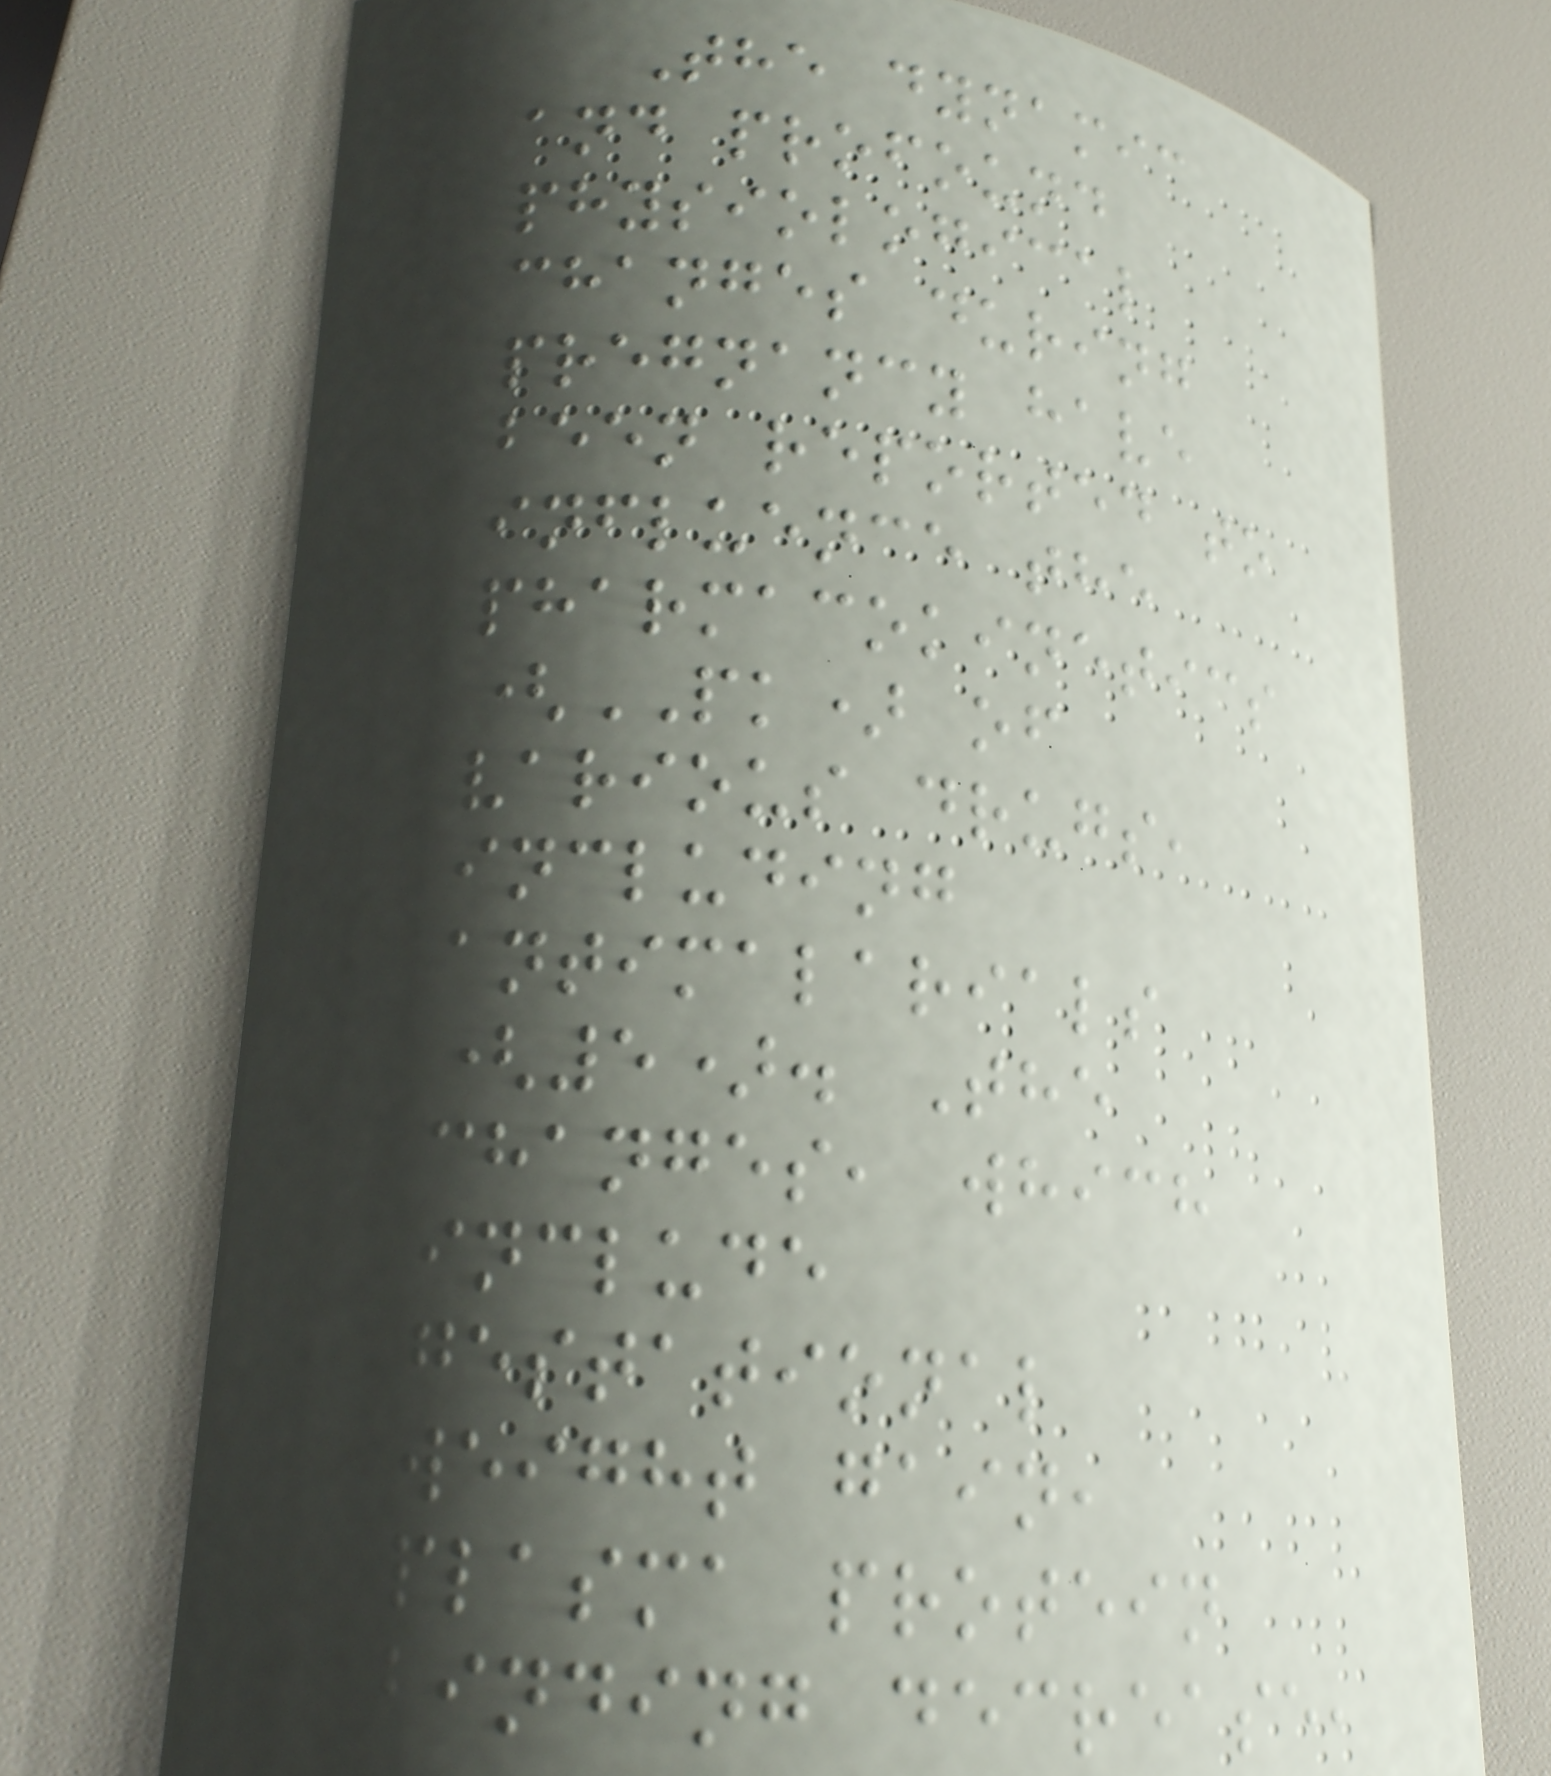The dynamic
and profound
physiological
changes during
pregnancy have
been reported to
influence the
pharmacokinetics
(PK) of
various drugs,
including
antimalarials
(5). The
changes, which
include
gestational
weight gain,
plasma protein
binding decrease,
